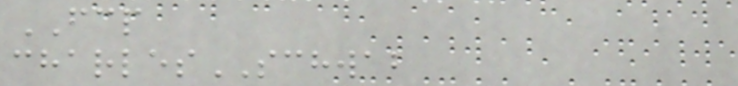FCP
charlesSCHWAB
